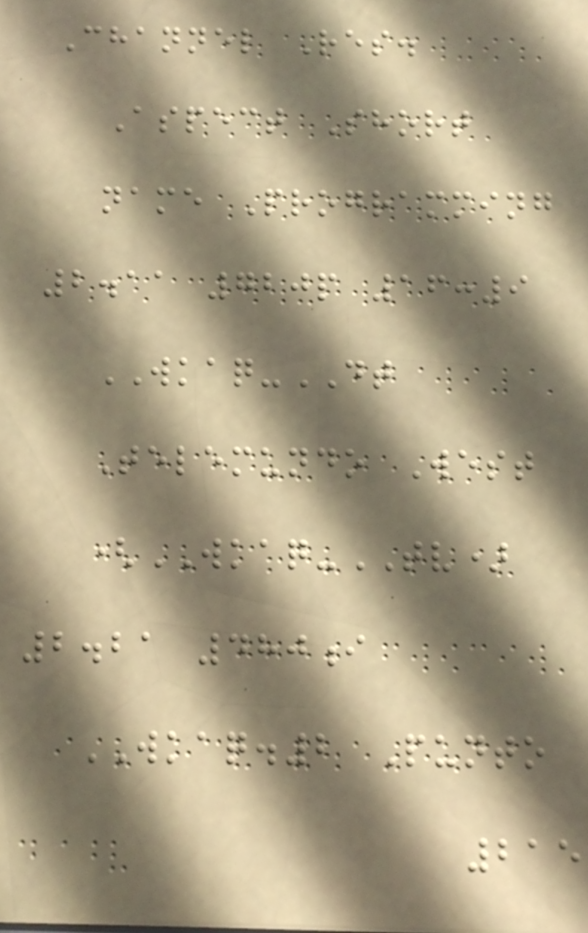Channel Res.
Aspect Short
name Programming
2.11 720p 16:9
WKAQ-DT
Telemundo West
(WKAQ-TV)
2.21 480i
WKAQ.2 Punto
215
